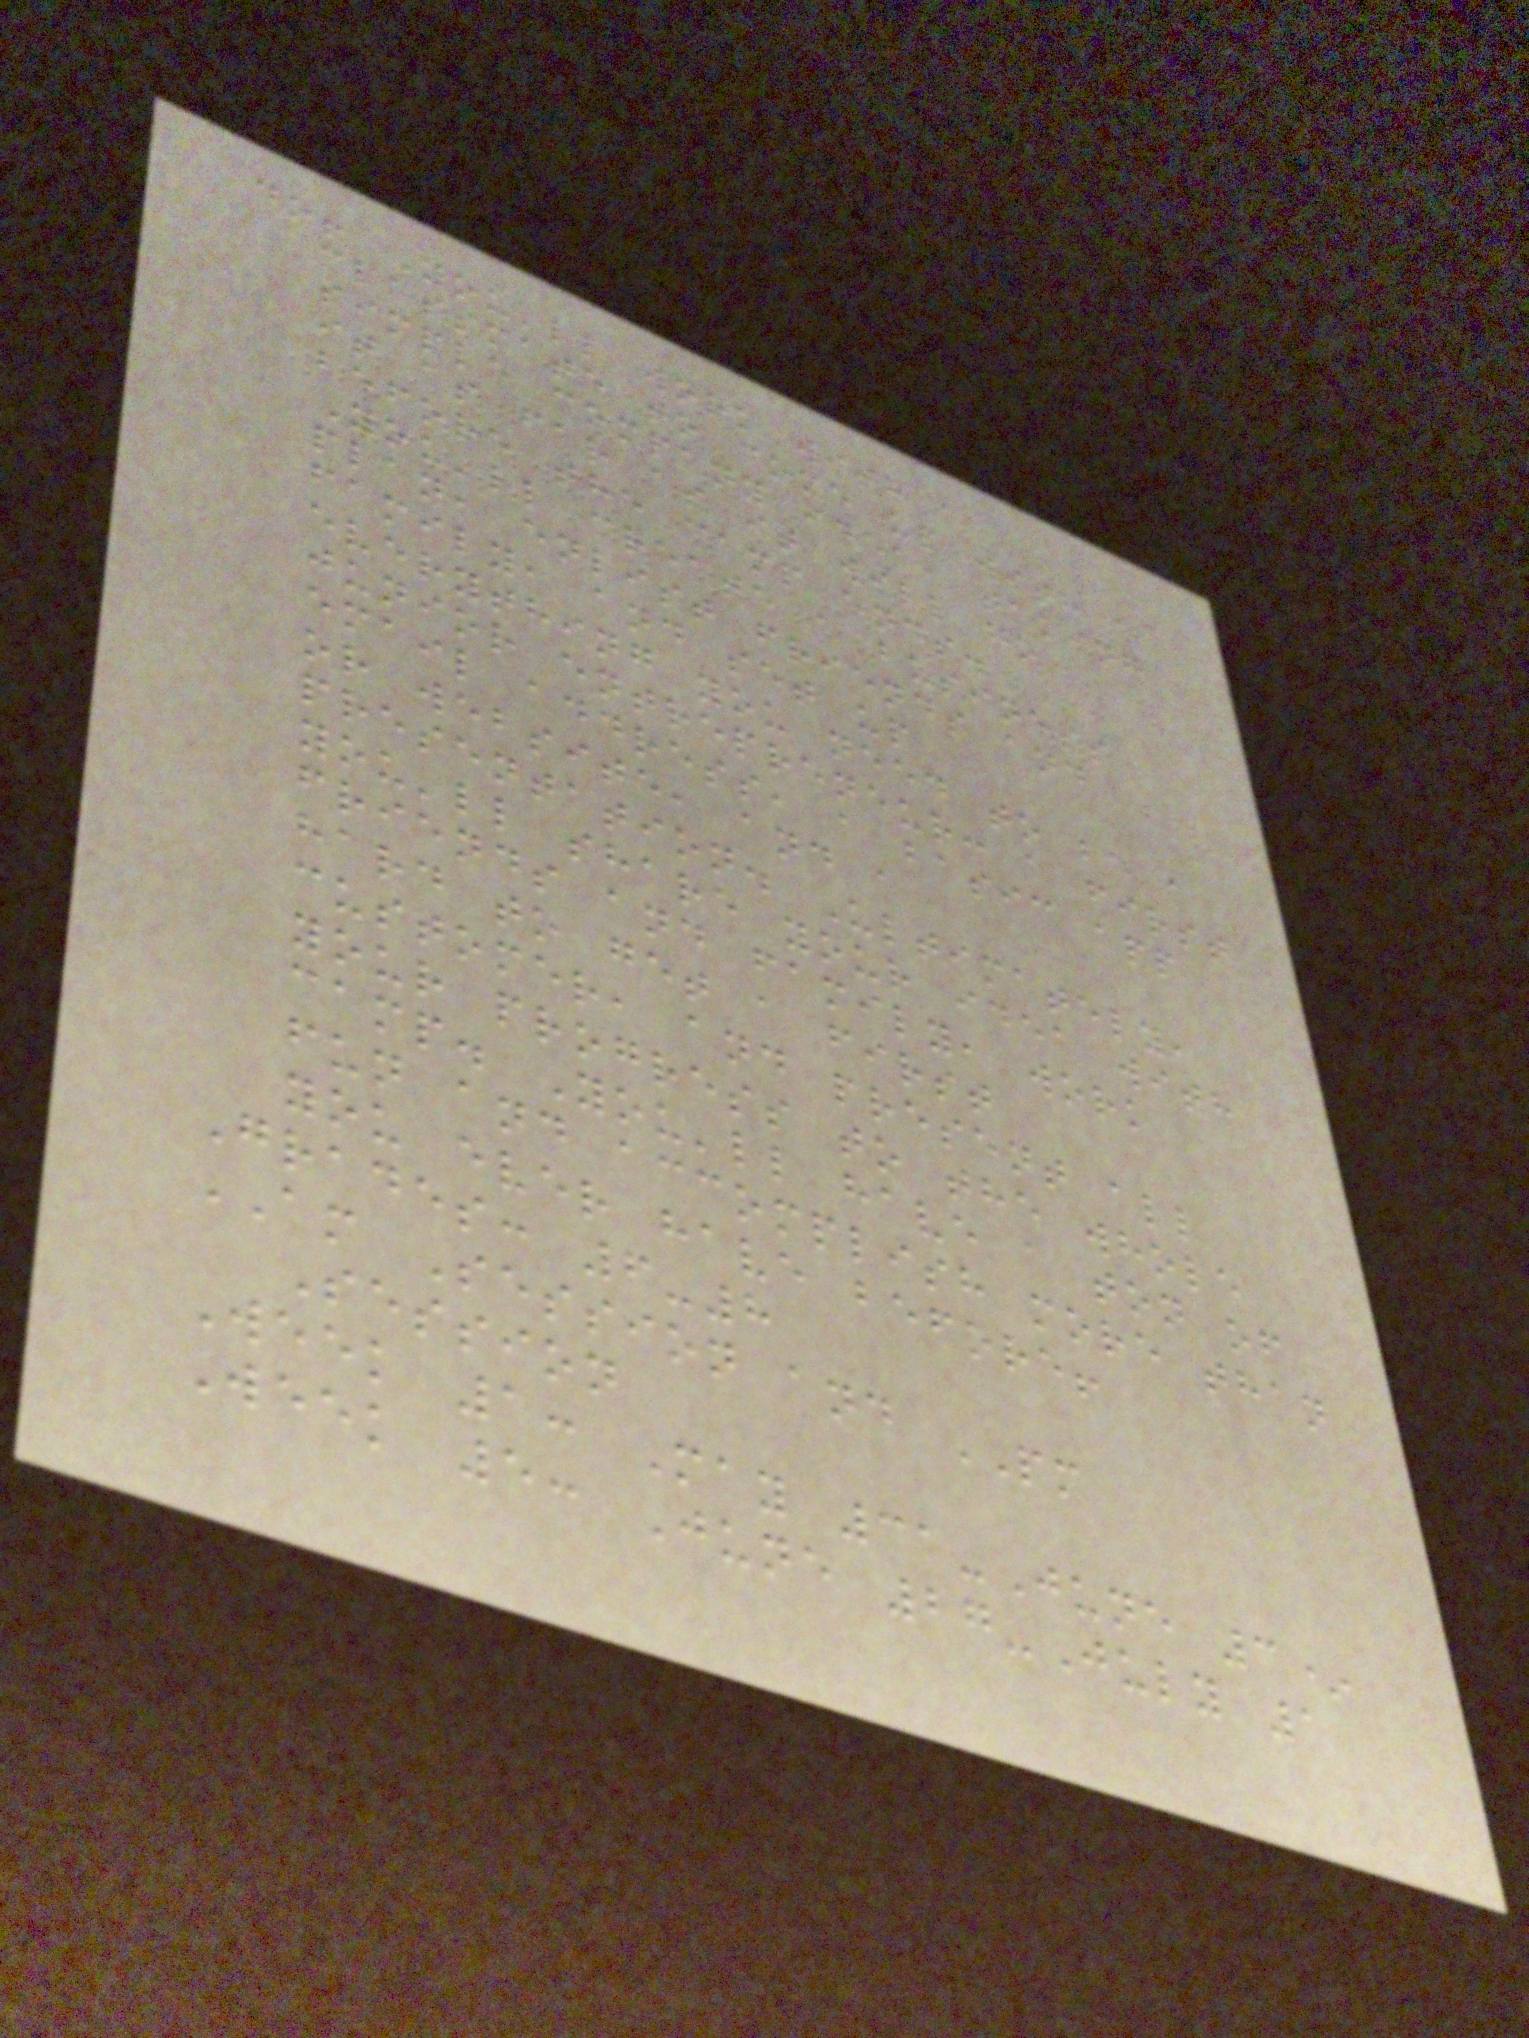do! You'll work with a
classmate to come up with a
simple company idea, taking
it as far as it will go
before the camp ends.
You'll create a business
plan, enlist friends and
family, and set up
everything you need to be a
junior entrepreneur: a first
email address, a basic app
or website, and a
presentation. Ultimately,
you'll share your idea with
friends and family, work
hard to get a first
customer, and present all
your progress to the whole
camp. You'll have a ton of
fun and accomplish more than
you ever have before!
Grades: 6-8
AM Session and PM
Session
Week 1: May 31-June 3*
Week 5: June 27-July 1
